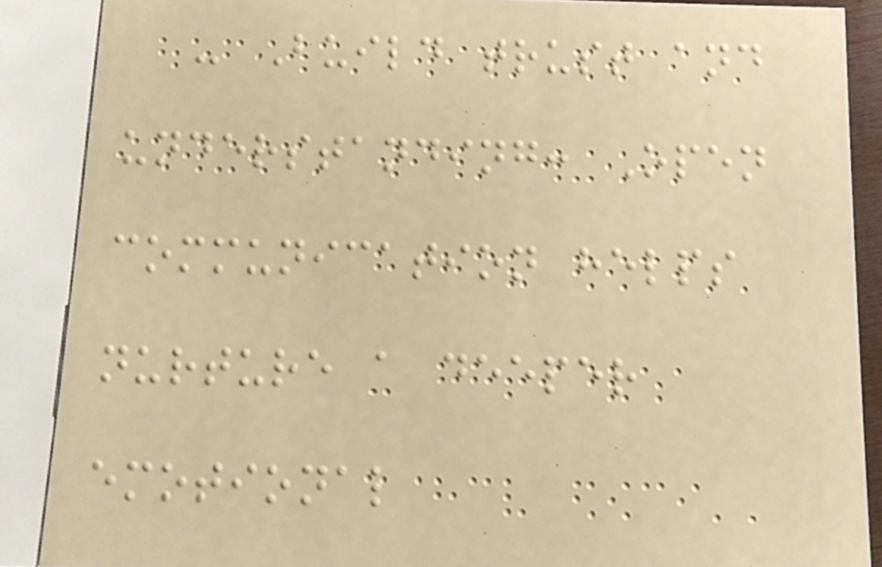- Build trust and
understanding: Open
communication helps
nurture a deeper
emotional
